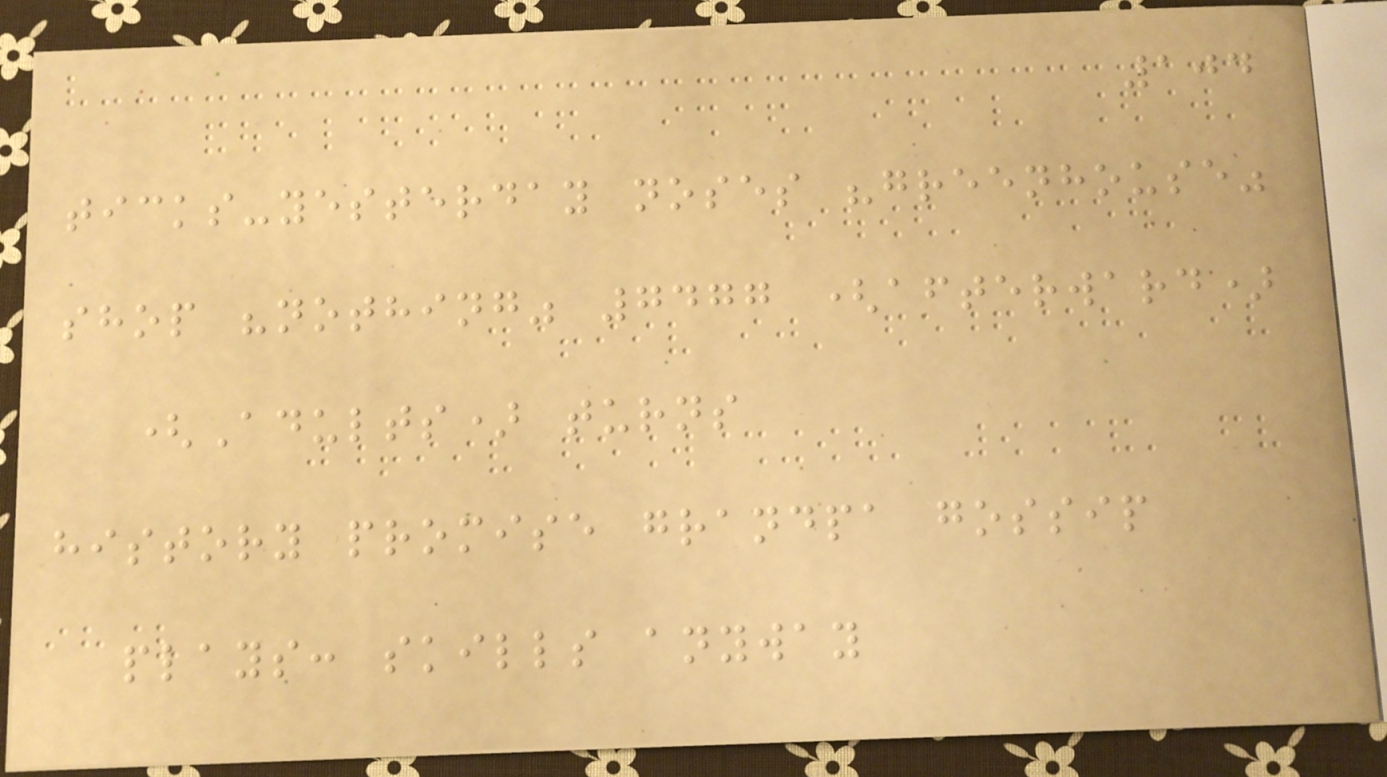104
ticks-yesterday noses "greenhouse"
shop "nothing" 7477 (afterward)
(Adults) turns
history promise grandpa gossip
plays: skills anyway
